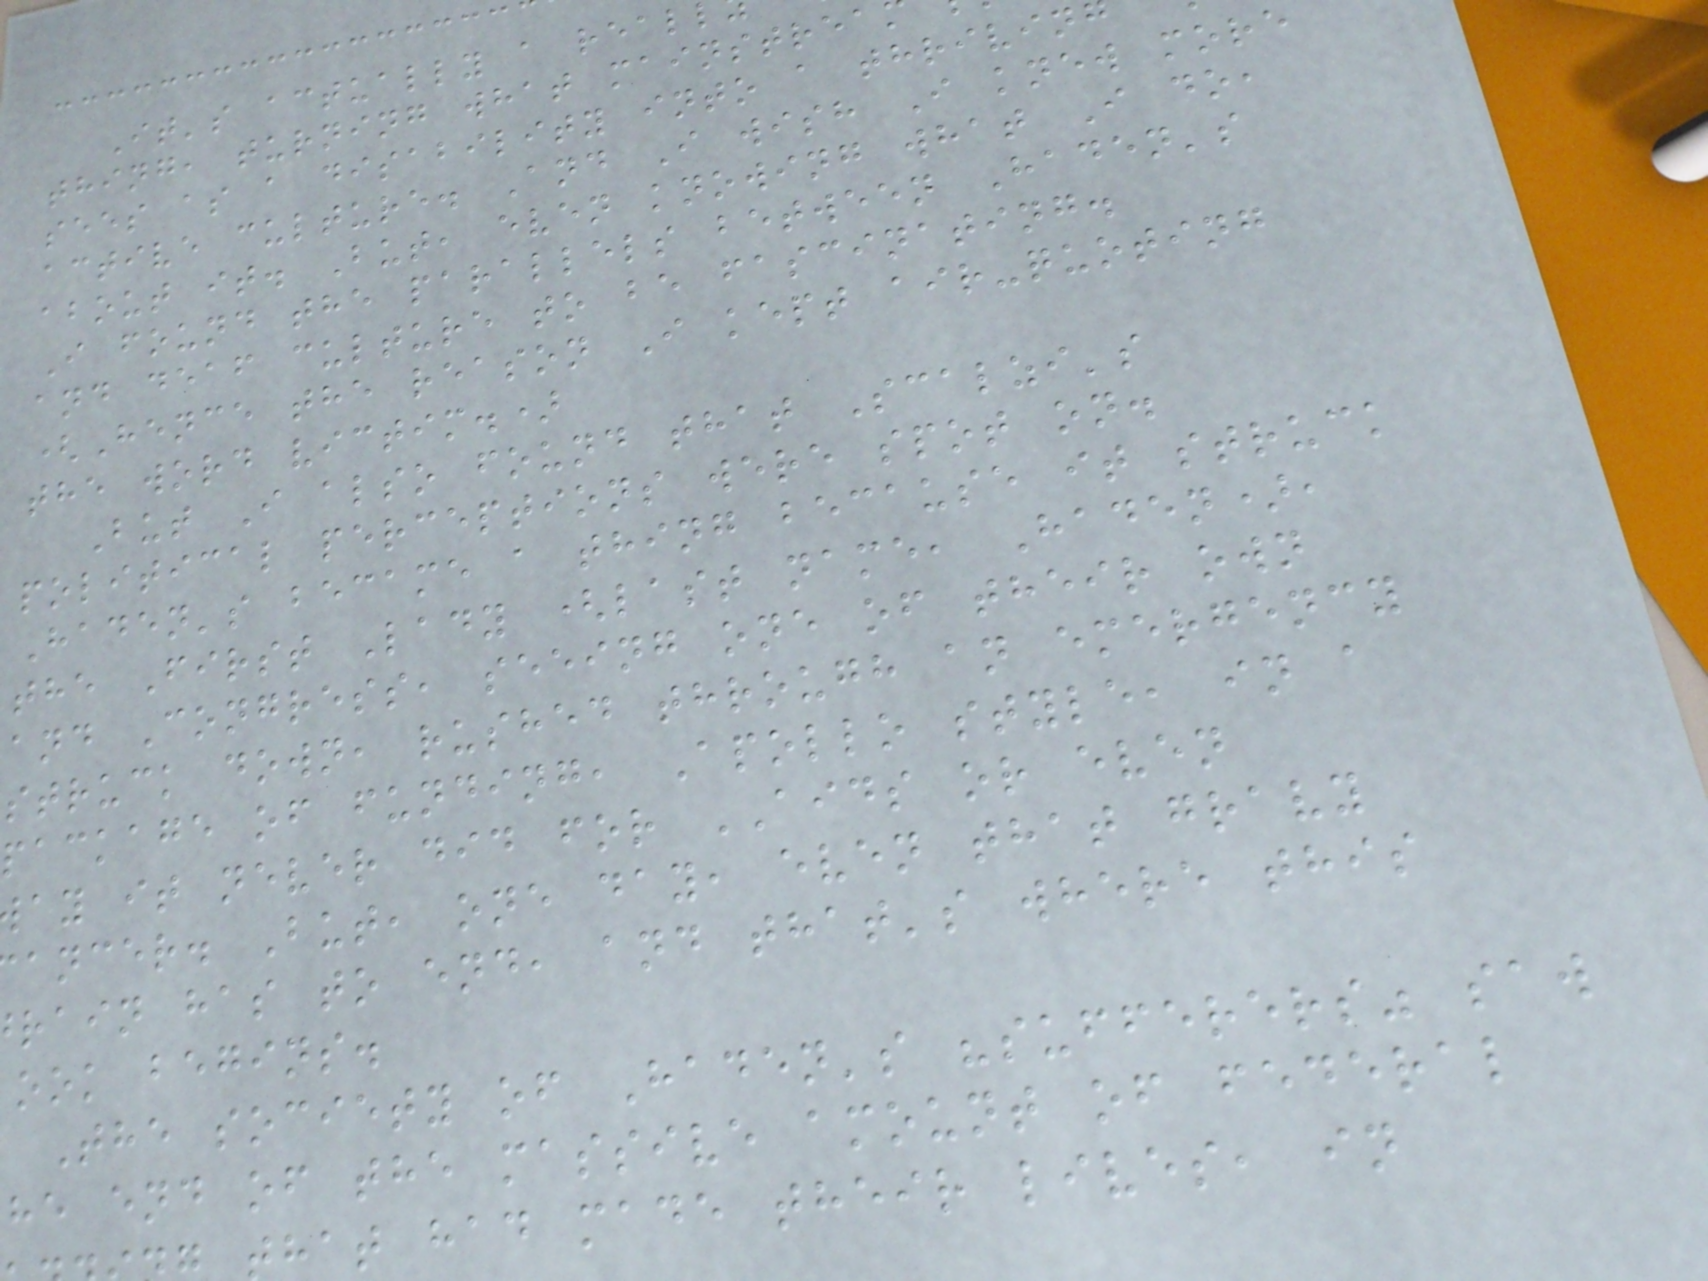It's actually a real
thing, turning what mainstrea
sees as a disability into a thrivin
active culture. And I wish I knew more
about it. But, even knowing what I do,
I found the parallels between Haden's
and deaf culture to be fascinating.
(Hence the reason I kept air-quoting
the word victim.)
But I also found that Scalzi's
political perceptions were spot on.
Haden's became a thing because it struck
the First Lady (last name, Haden),
and Congress, seeing one of their own
struck down, rushed through an emergency
package of funding, Apollo style, in a
ay it never did for AIDS or even
ancer. But, one day, even that gravy
rain has to end, and that's where this
ook begins.
The society of Haden's "sufferers" saw
he end of the massive amount of federal
that had made their lives, in
